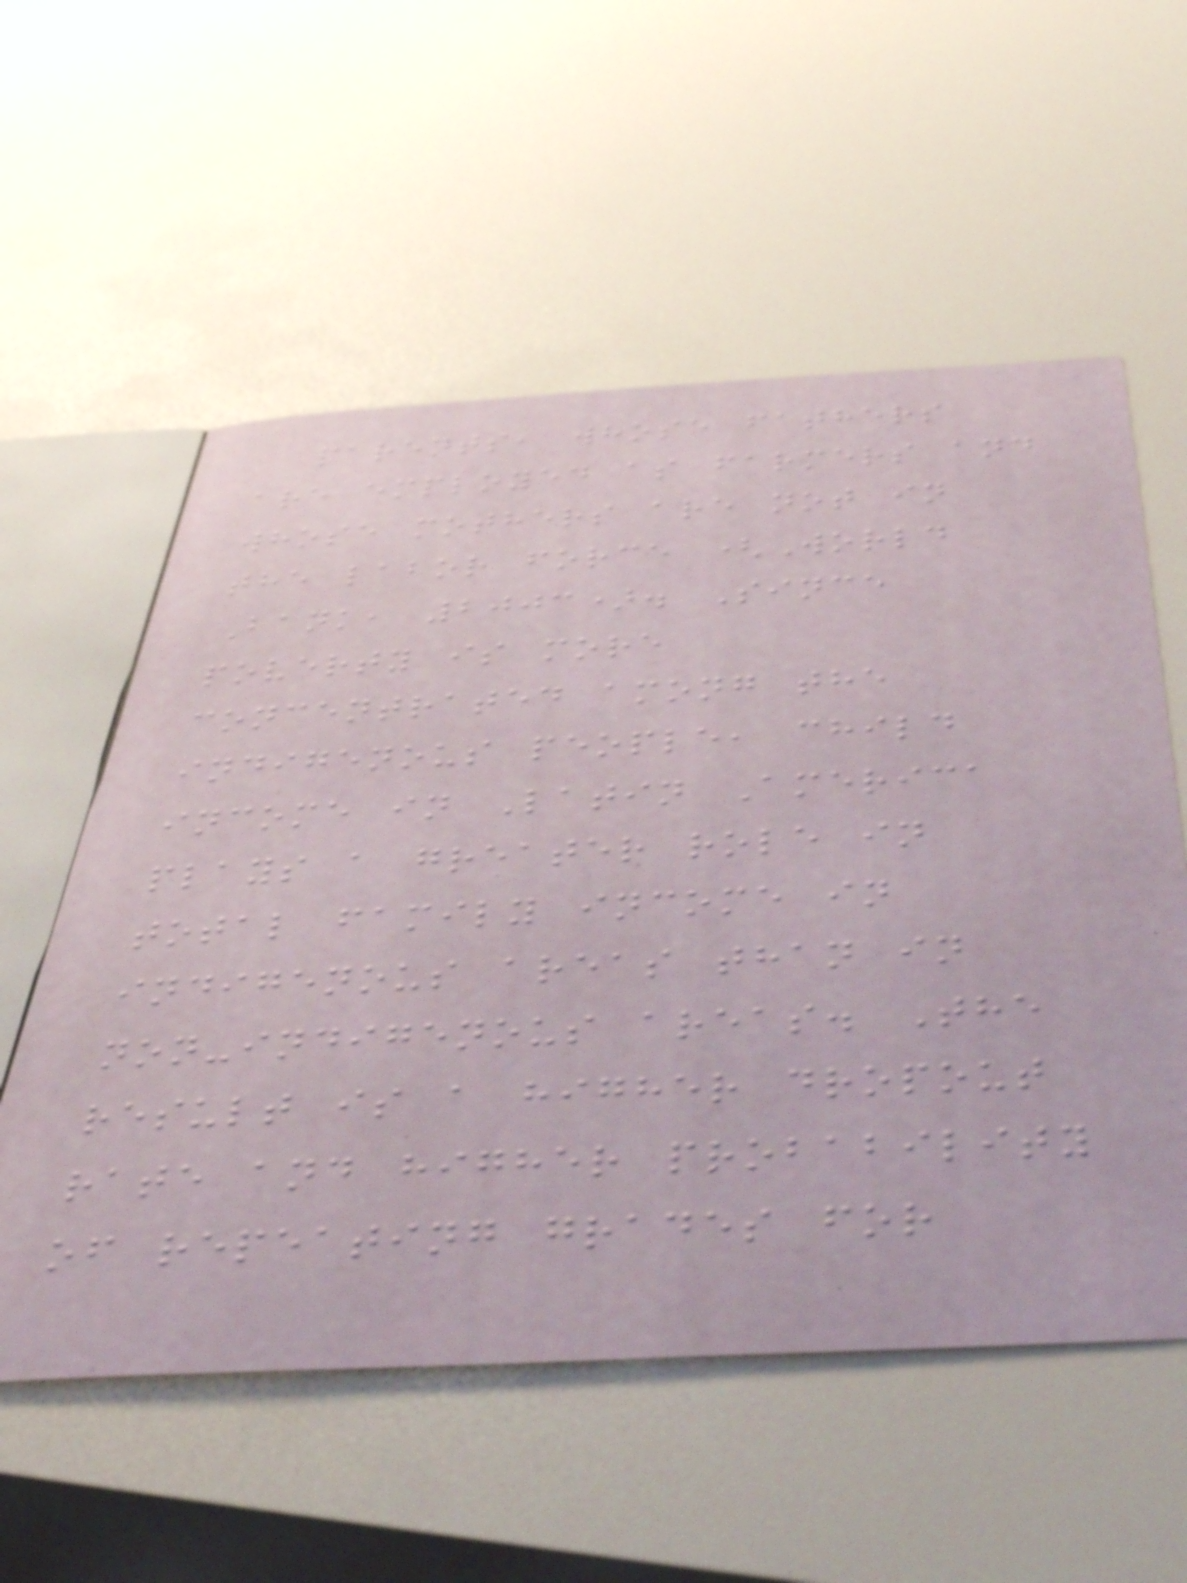parents, whose fathers
are employed as farmers and
whose mothers are not in
the labor force (World
Bank, 2003). Since
poverty is more
concentrated among the
indigenous people, child
income in Latin America
plays a greater role in
total family income in
indigenous areas than in
non-indigenous areas. The
result is a higher dropout
rate and higher probability
of repeating grades for
